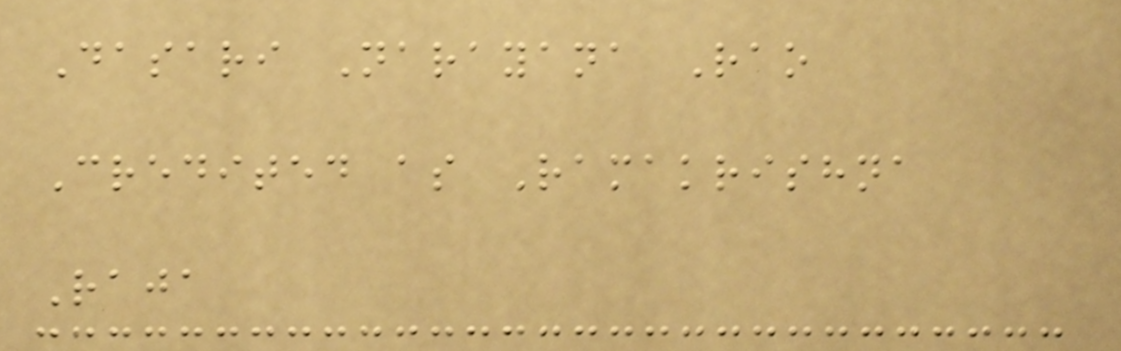Dasari Narayana Rao
Credited as Ramakrishna
Raja
